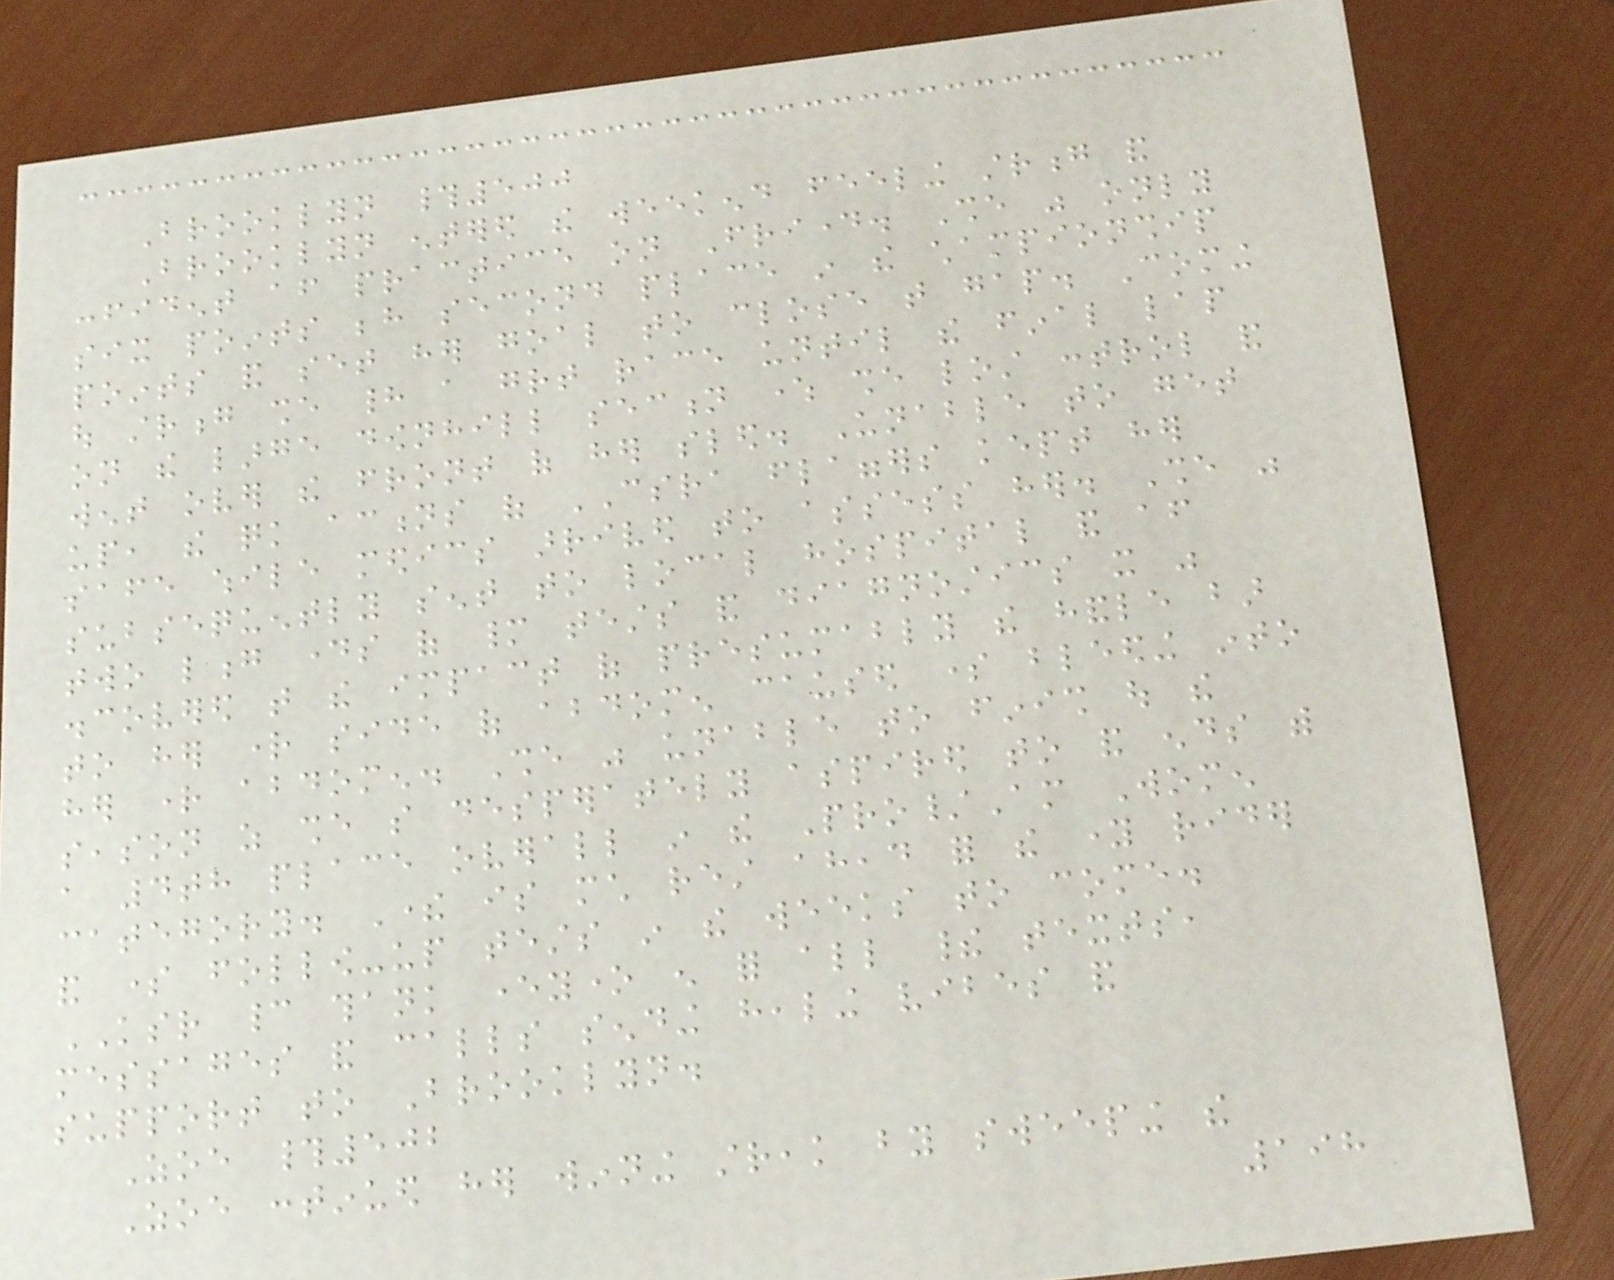Brooklyn #500
Brooklyn entered the weekend feeling strong and
confident after practice on Friday. She was only
six points behind second place in the championship
points and set her goal to close that gap. Coming
out strong she had a great race until the final lap
on the large downhill section where she lost control and
went over the front of her sled. Unable to get
up, the quick actions of CSRA flaggers kept her
safe while medics arrived to assess her. She was
subsequently sent to local hospital and after
two long days of many tests and diagnostics it was
discovered that the impact of presumably the handle bar
to her right side of abdomen caused some bleeding into
her right abdomen. She was unable to finish out the
season as she so desperately aspired to and ends with
a 4th place overall in the Pro/Am Women
category. There is much rest ahead for the young rider
and some follow-up tests in the weeks to come.
KSR cannot thank everyone enough for all their texts,
messages and calls sending healing vibes and
support to Brooklyn.
Zoe #502
Zoe continued her winning streak by sweeping the
198
